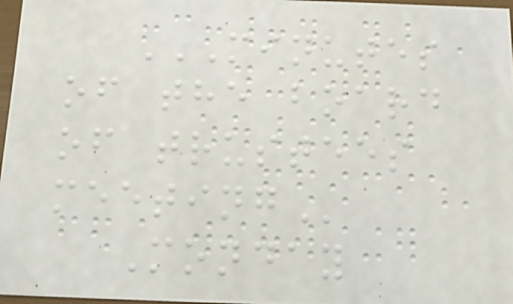MINUTES
OF THE BOARD
OF TRUSTEES
MEETING
Monday
